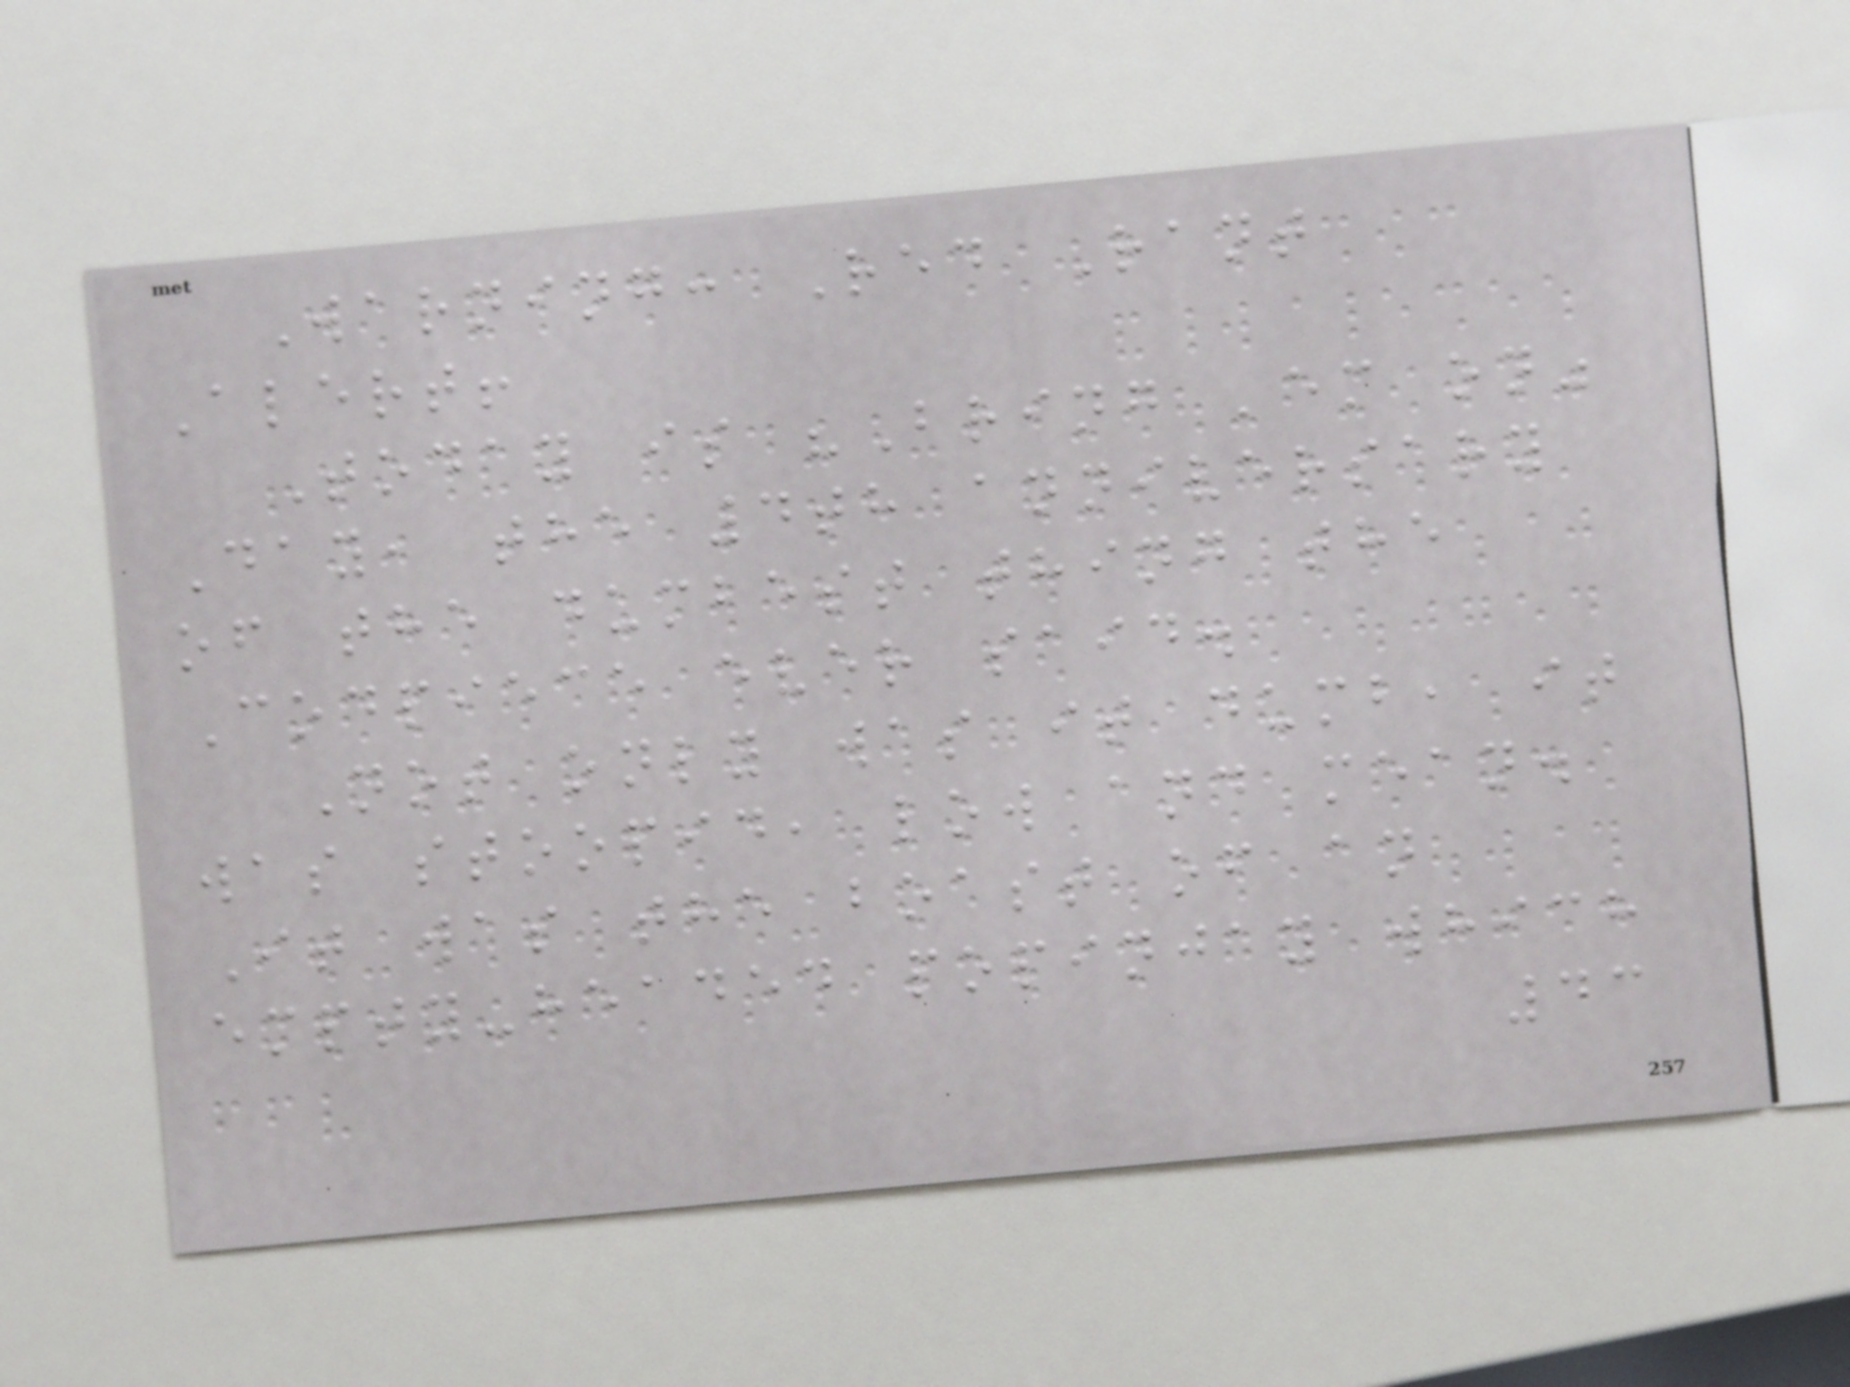Warning: Red Rant
Alert!
Today is "Bring 'em on"
Day, the 4th anniversary
of the dumbest thing the
Codpiece ever said.
Not only was it dumb, it
was stoopid, low and mean.
It was the boast of an
empty-headed popinjay which
43
